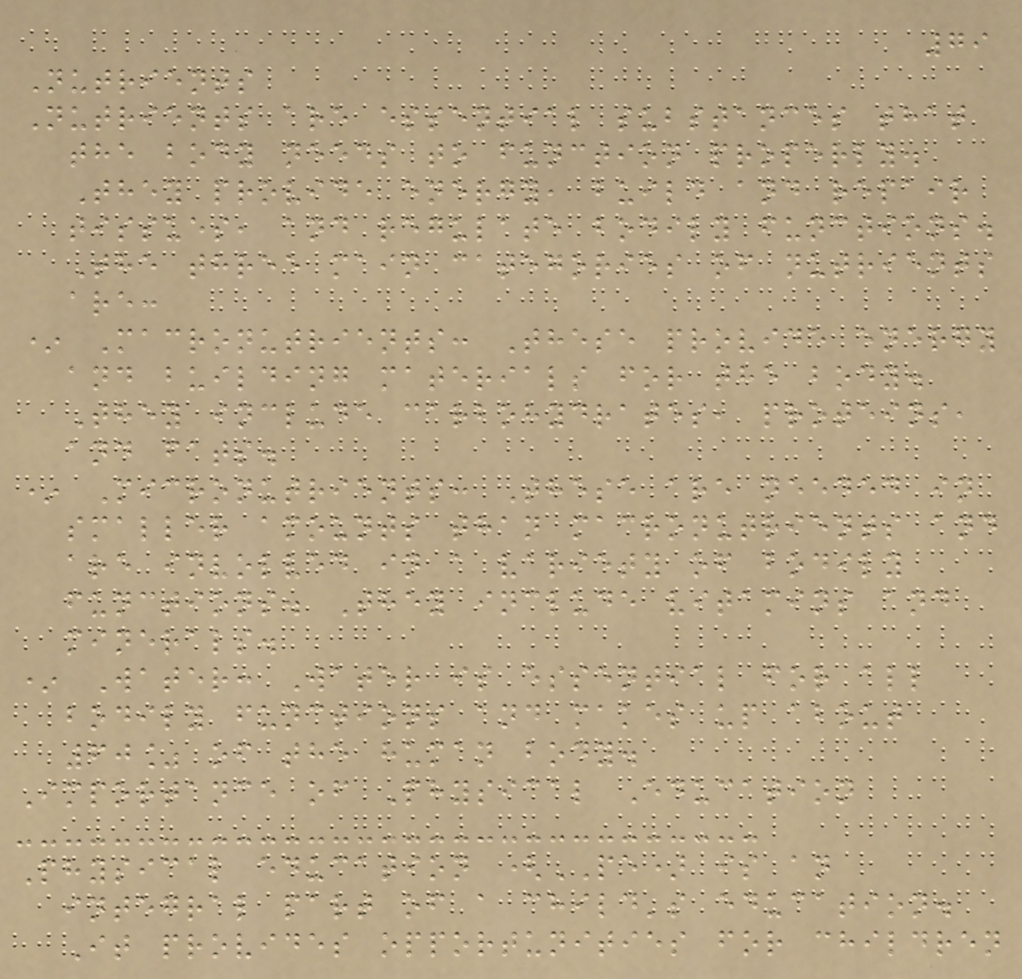79
Nutrients
Nutrients are essential substances that
the body needs to function properly.
They provide energy, build and repair
tissues, and regulate bodily functions.
The three main categories of nutrients
are:
* Macronutrients: These provide energy
and building materials for the body.
They include carbohydrates, proteins,
and fats.
* Micronutrients: These are needed in
smaller amounts than macronutrients and
are involved in a variety of bodily
functions. They include vitamins and
minerals.
* Water: Water is essential for all
bodily functions and makes up about
60% of the human body.
Importance of Physical Education
Physical education (PE) is an
integral part of a child's education.
It provides opportunities for children
